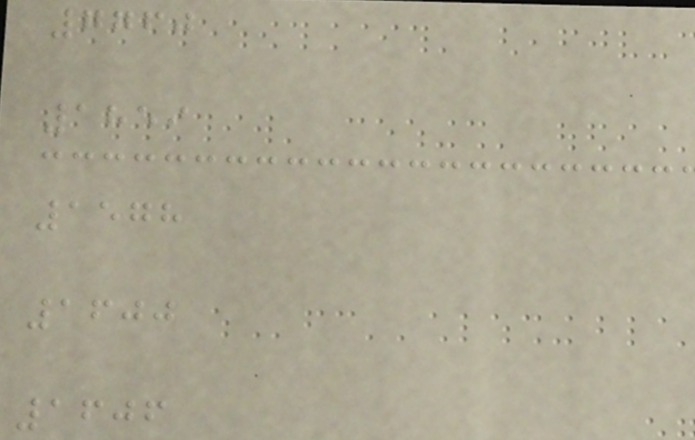7760
1859
1578
1600
1606
